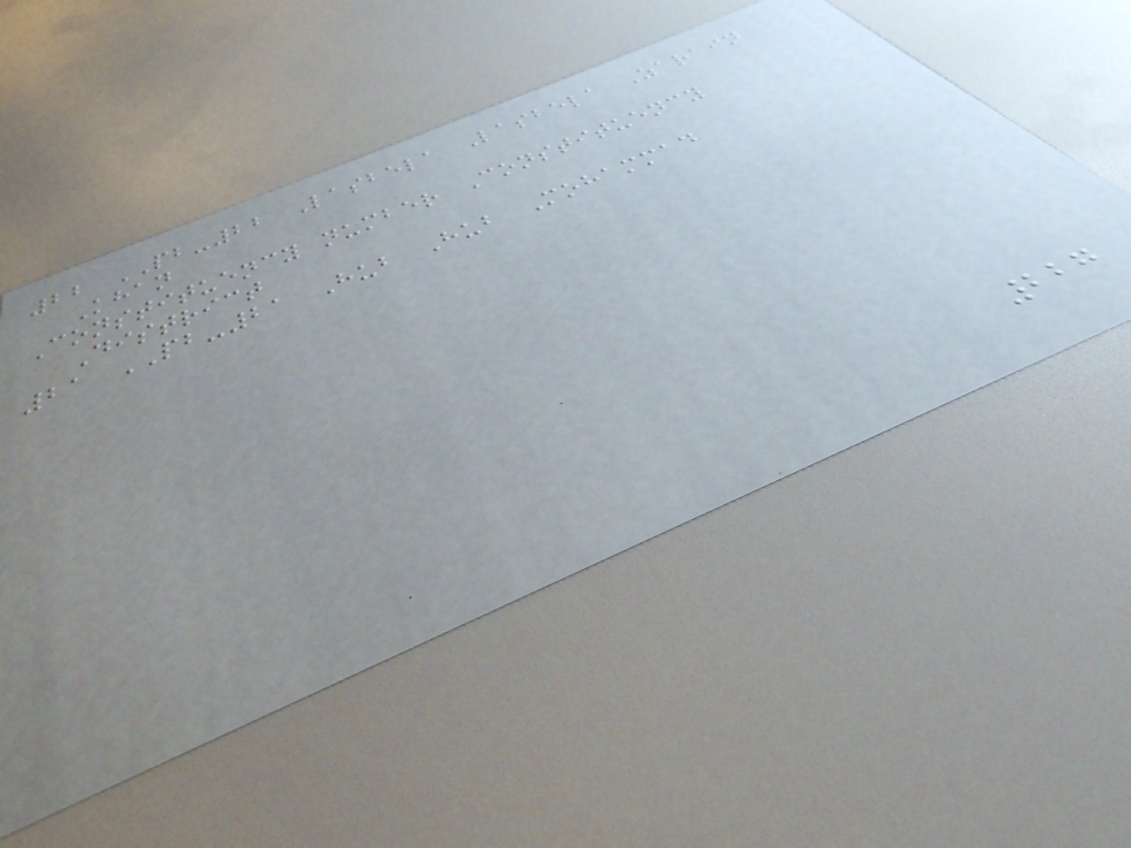22 PB-22 Lasbela Lasbela Zarain
Khan
Constituency number Constituency
District
21 PB-21 Hub Hub Mohammad
227
